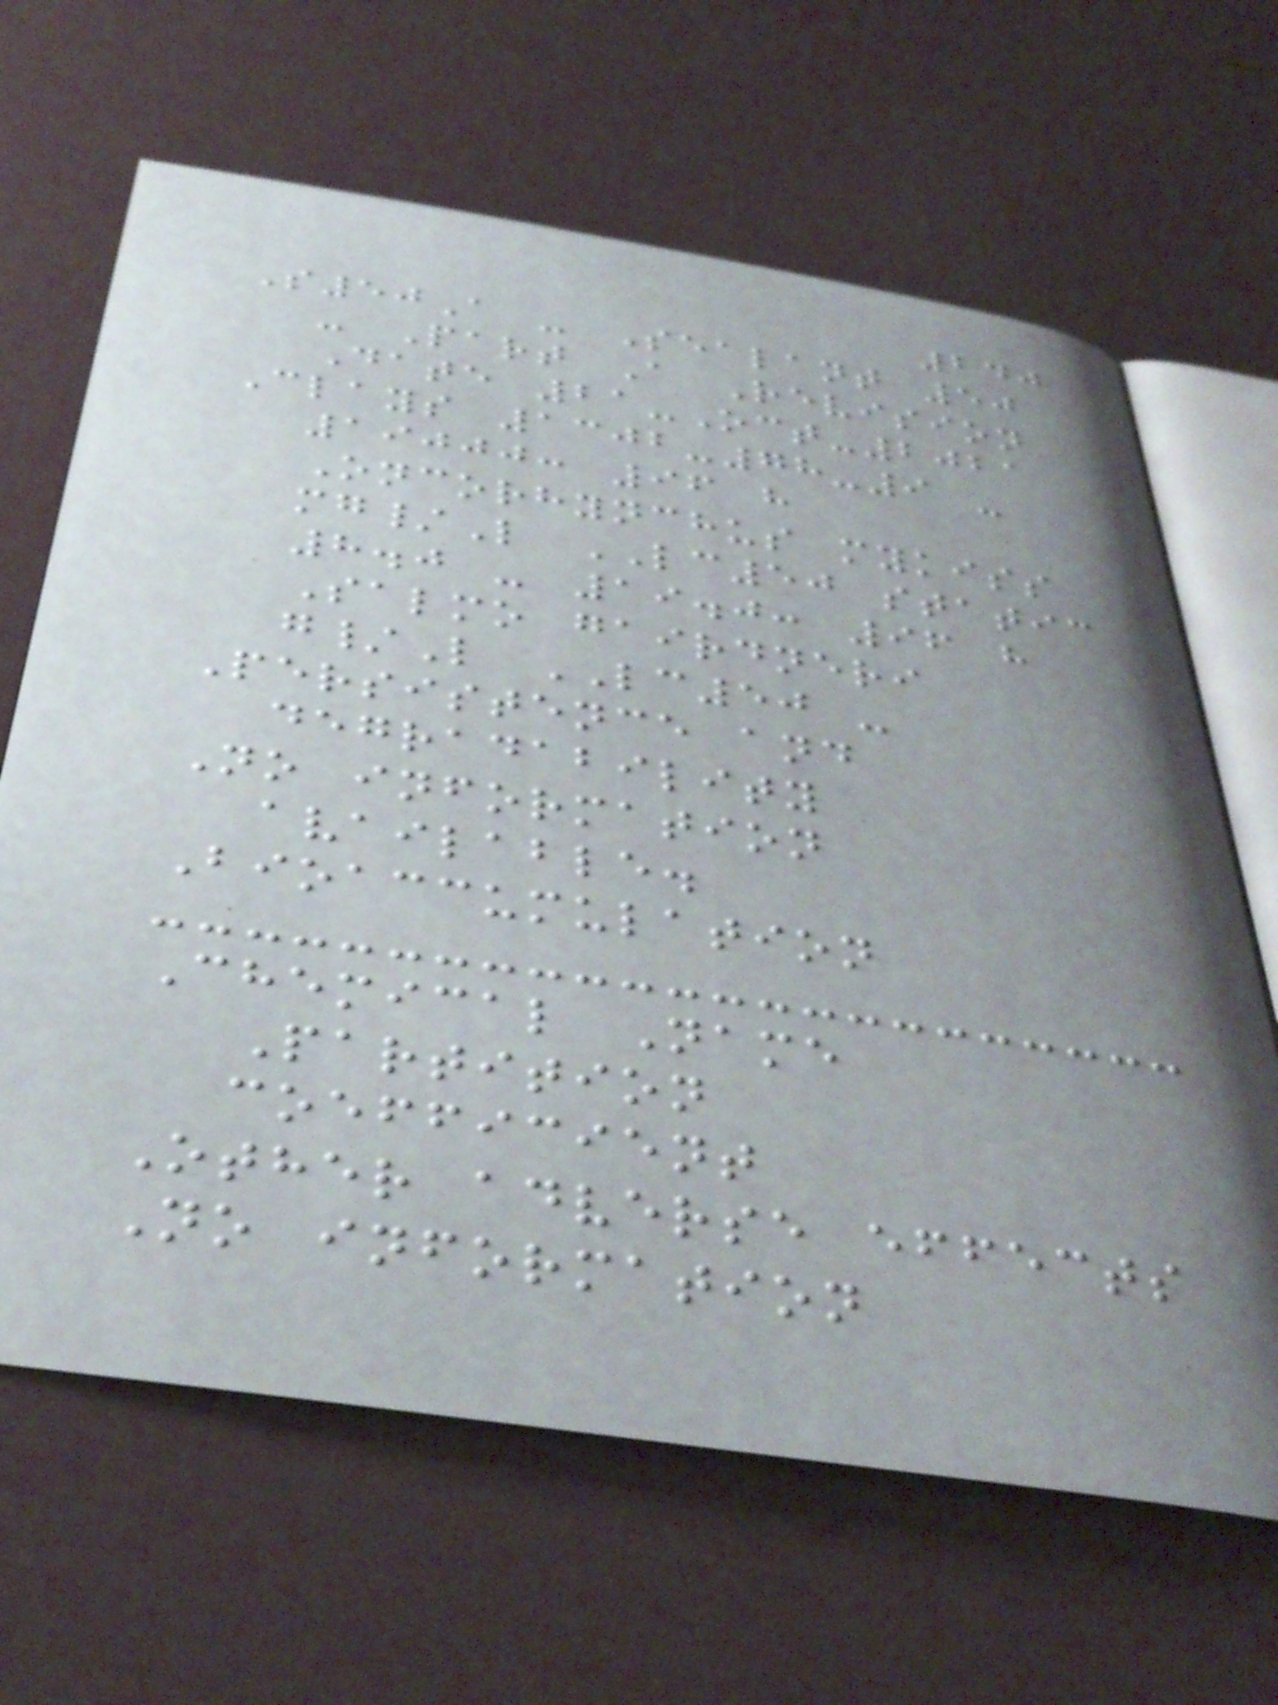240
S50A - Sealant 50
- Part A Revision
Date 21-Oct-2021
Clays 1302-78-9 -
19000: 96 h
Oncorhynchus mykiss
mg/L LC50 static
8.0 - 19.0: 96 h
Salmo gairdneri
g/L LC50 -
Persistence and
degradability
No information
available.
Bioaccumulation
Chemical Name
Partition
coefficient
Other adverse effects
No information
